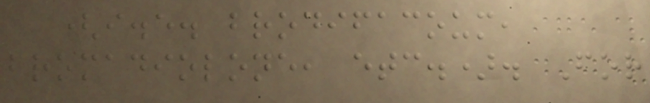(i.e. brodifacoum,
bromadiolone, etc.). For
